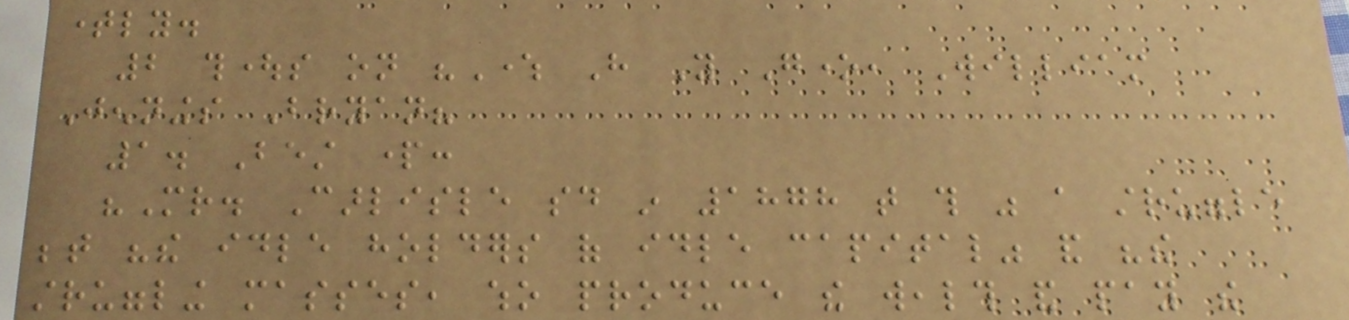timely.
2 thoughts on "Where Have You Gone, William
Jennings Bryan?
1. Best part:
"Mr. Carlisle said in 1878 that this was a struggle
between "the idle holders of idle capital" and "the
struggling masses, who produce the wealth and pay the
